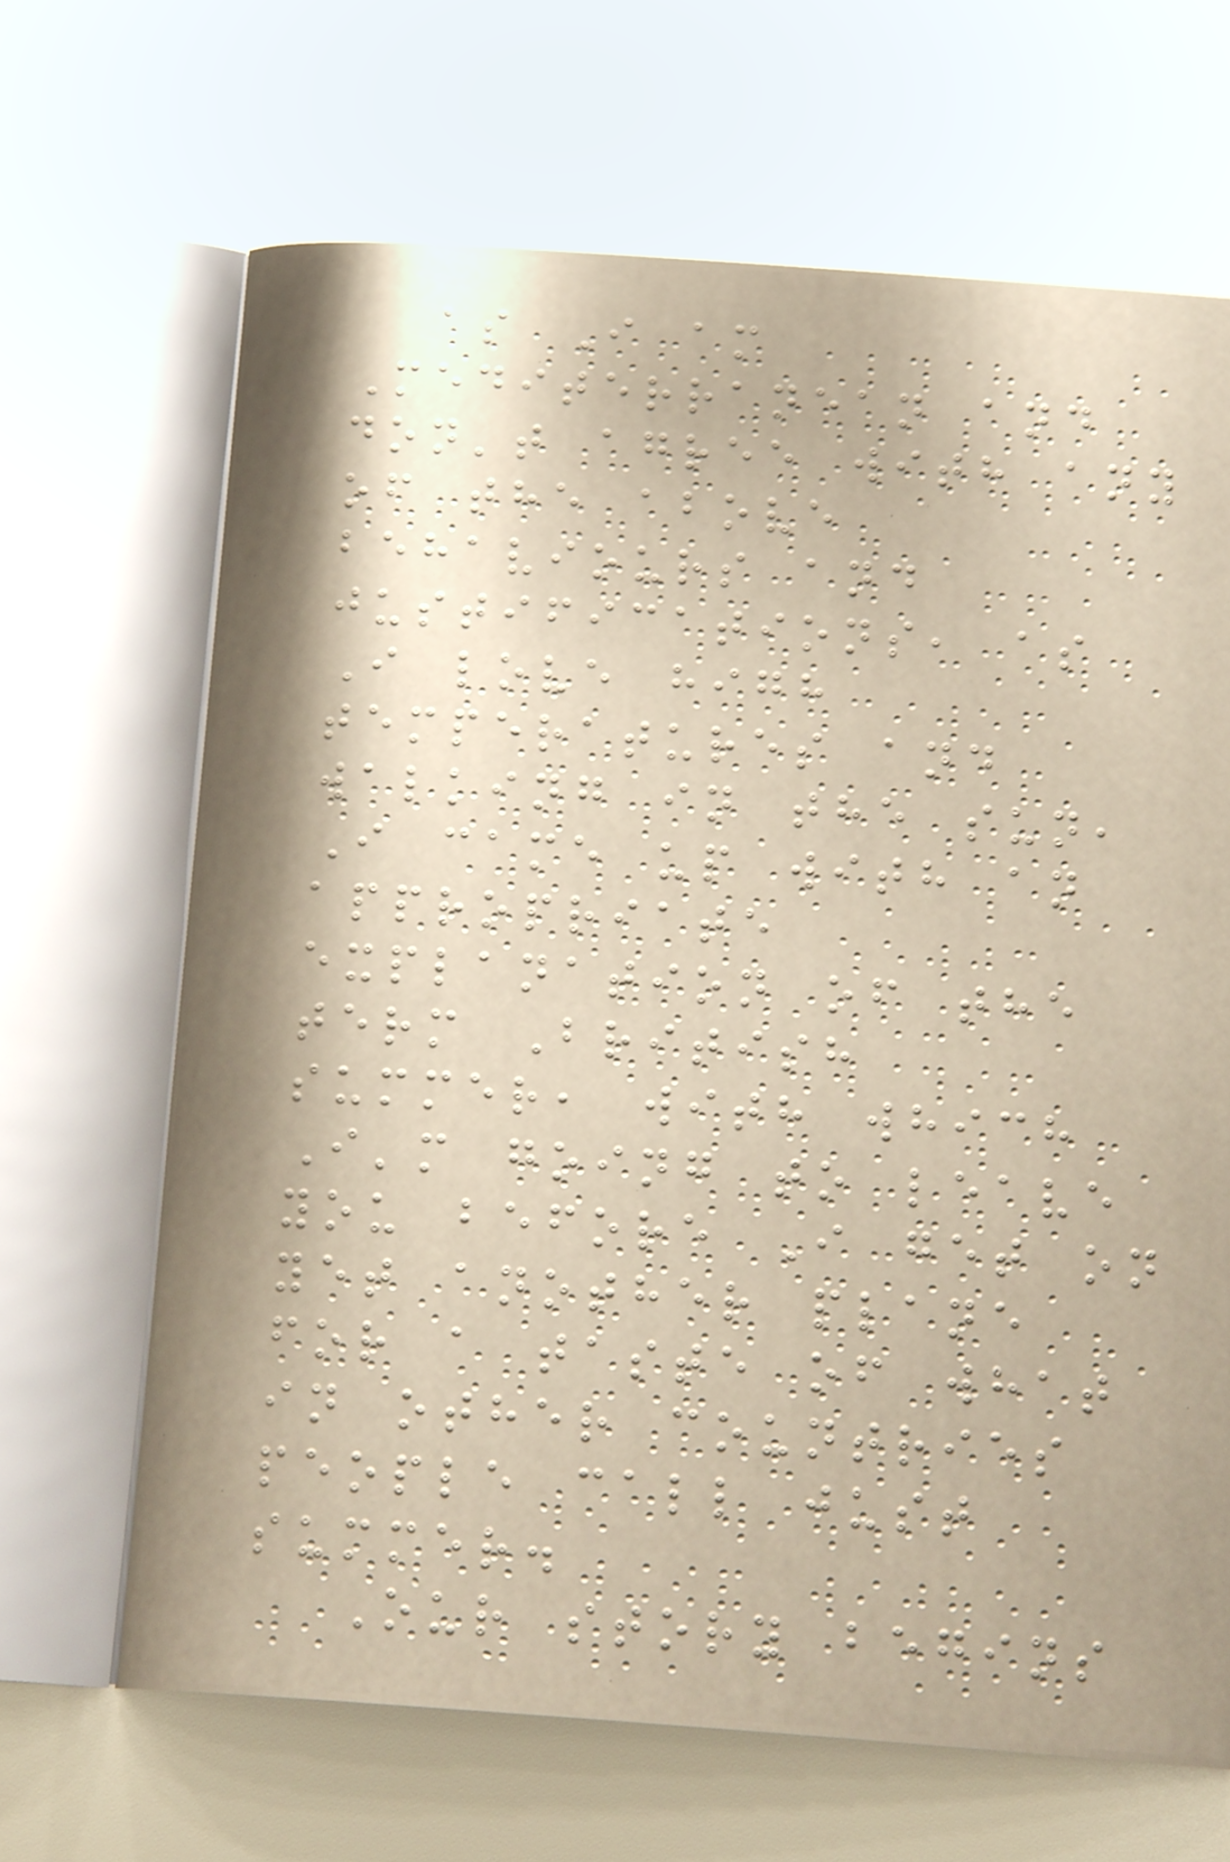as I am
Mediterranean and
don't agree with any
of the above
behaviours and
justifications, as
I love high
temperatures and
walking in the sun,
I came up with an
appropriate
explanation of the
term British
summer, with which
I'm going to leave
you before I get on
yet another plane
for a taste of what
in other countries
people call just
summer.
Our story begins
